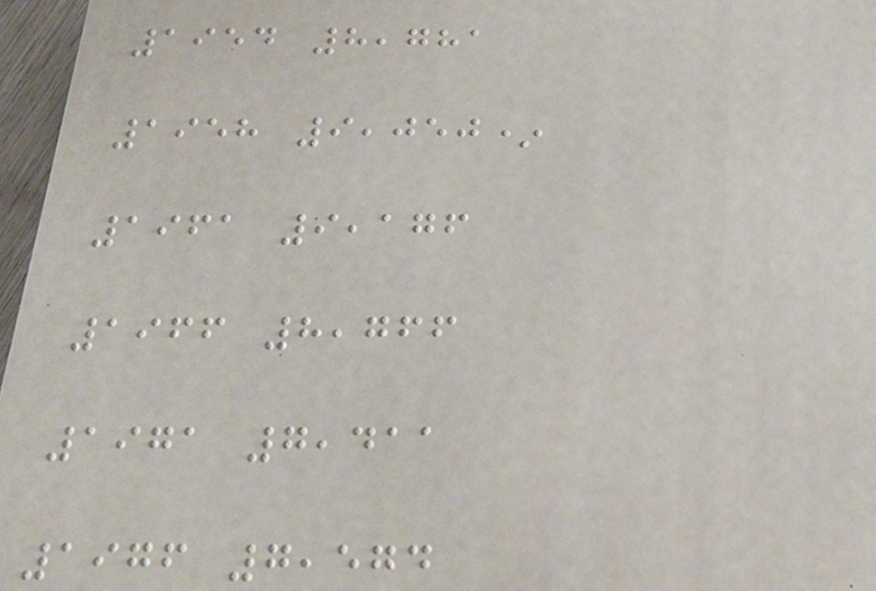1954 8,781
1958 9,050*
1961 9,176
1966 8,766
1971 7,411
1976 7,574
